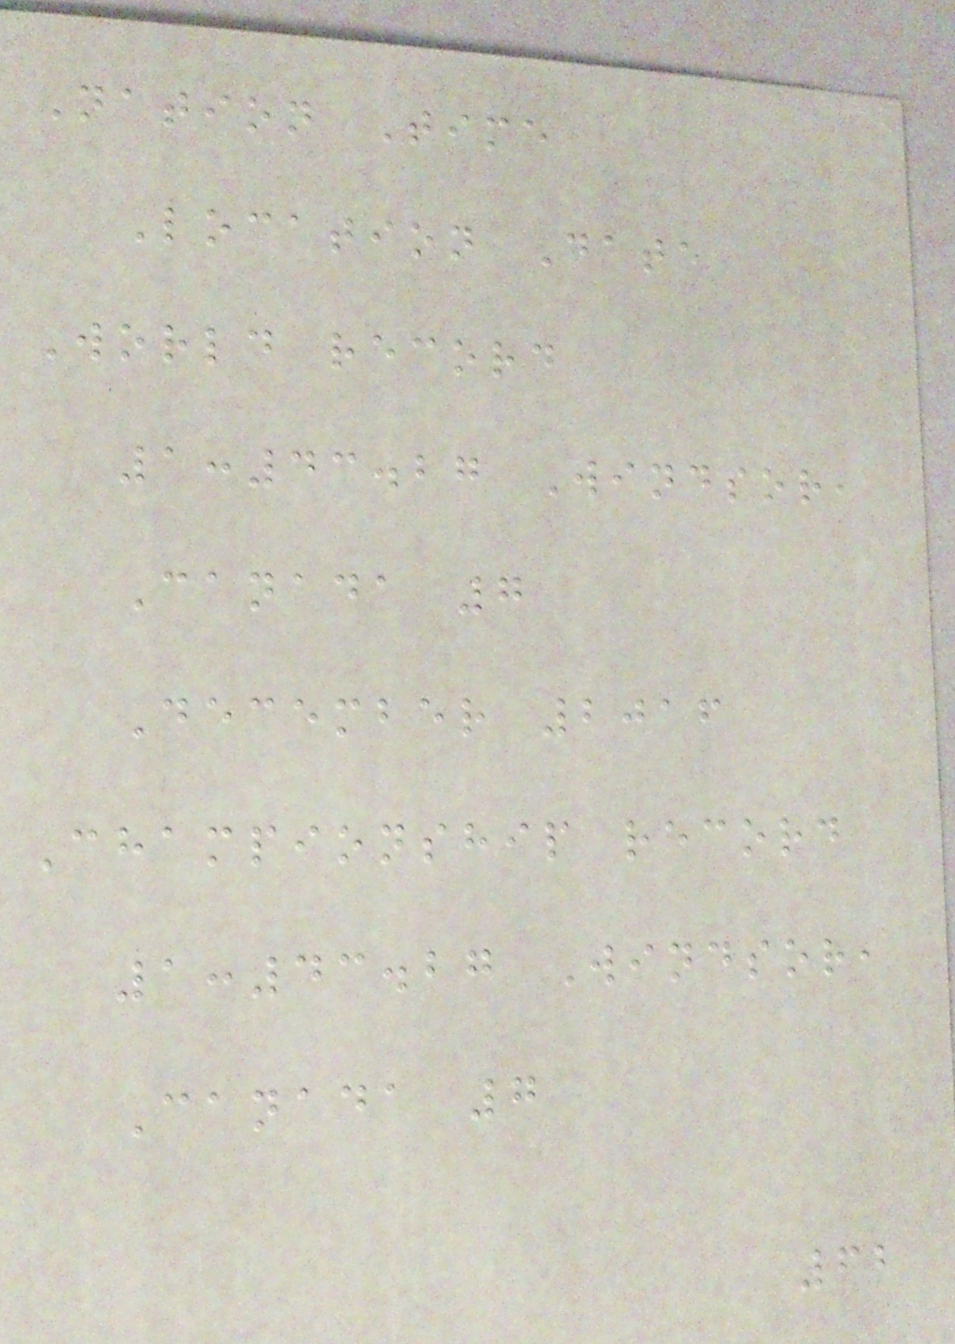Nation Time
Location Date
World record
1:43.27 Windsor,
Canada 7
December 2016
Championship record
1:43.27 Windsor,
Canada 7
62
